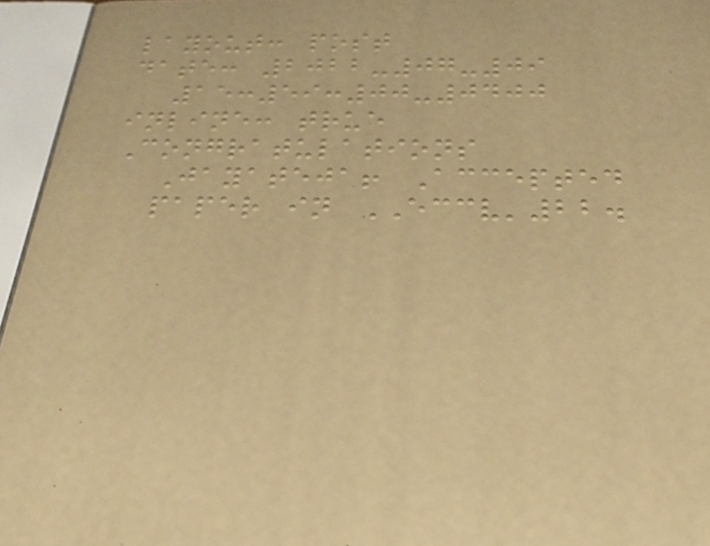layout: post
date: 2022-07-09
15:59:00-0400
inline: true
Congratulations
Jayateja! Accepted
paper in ECCV'22.
